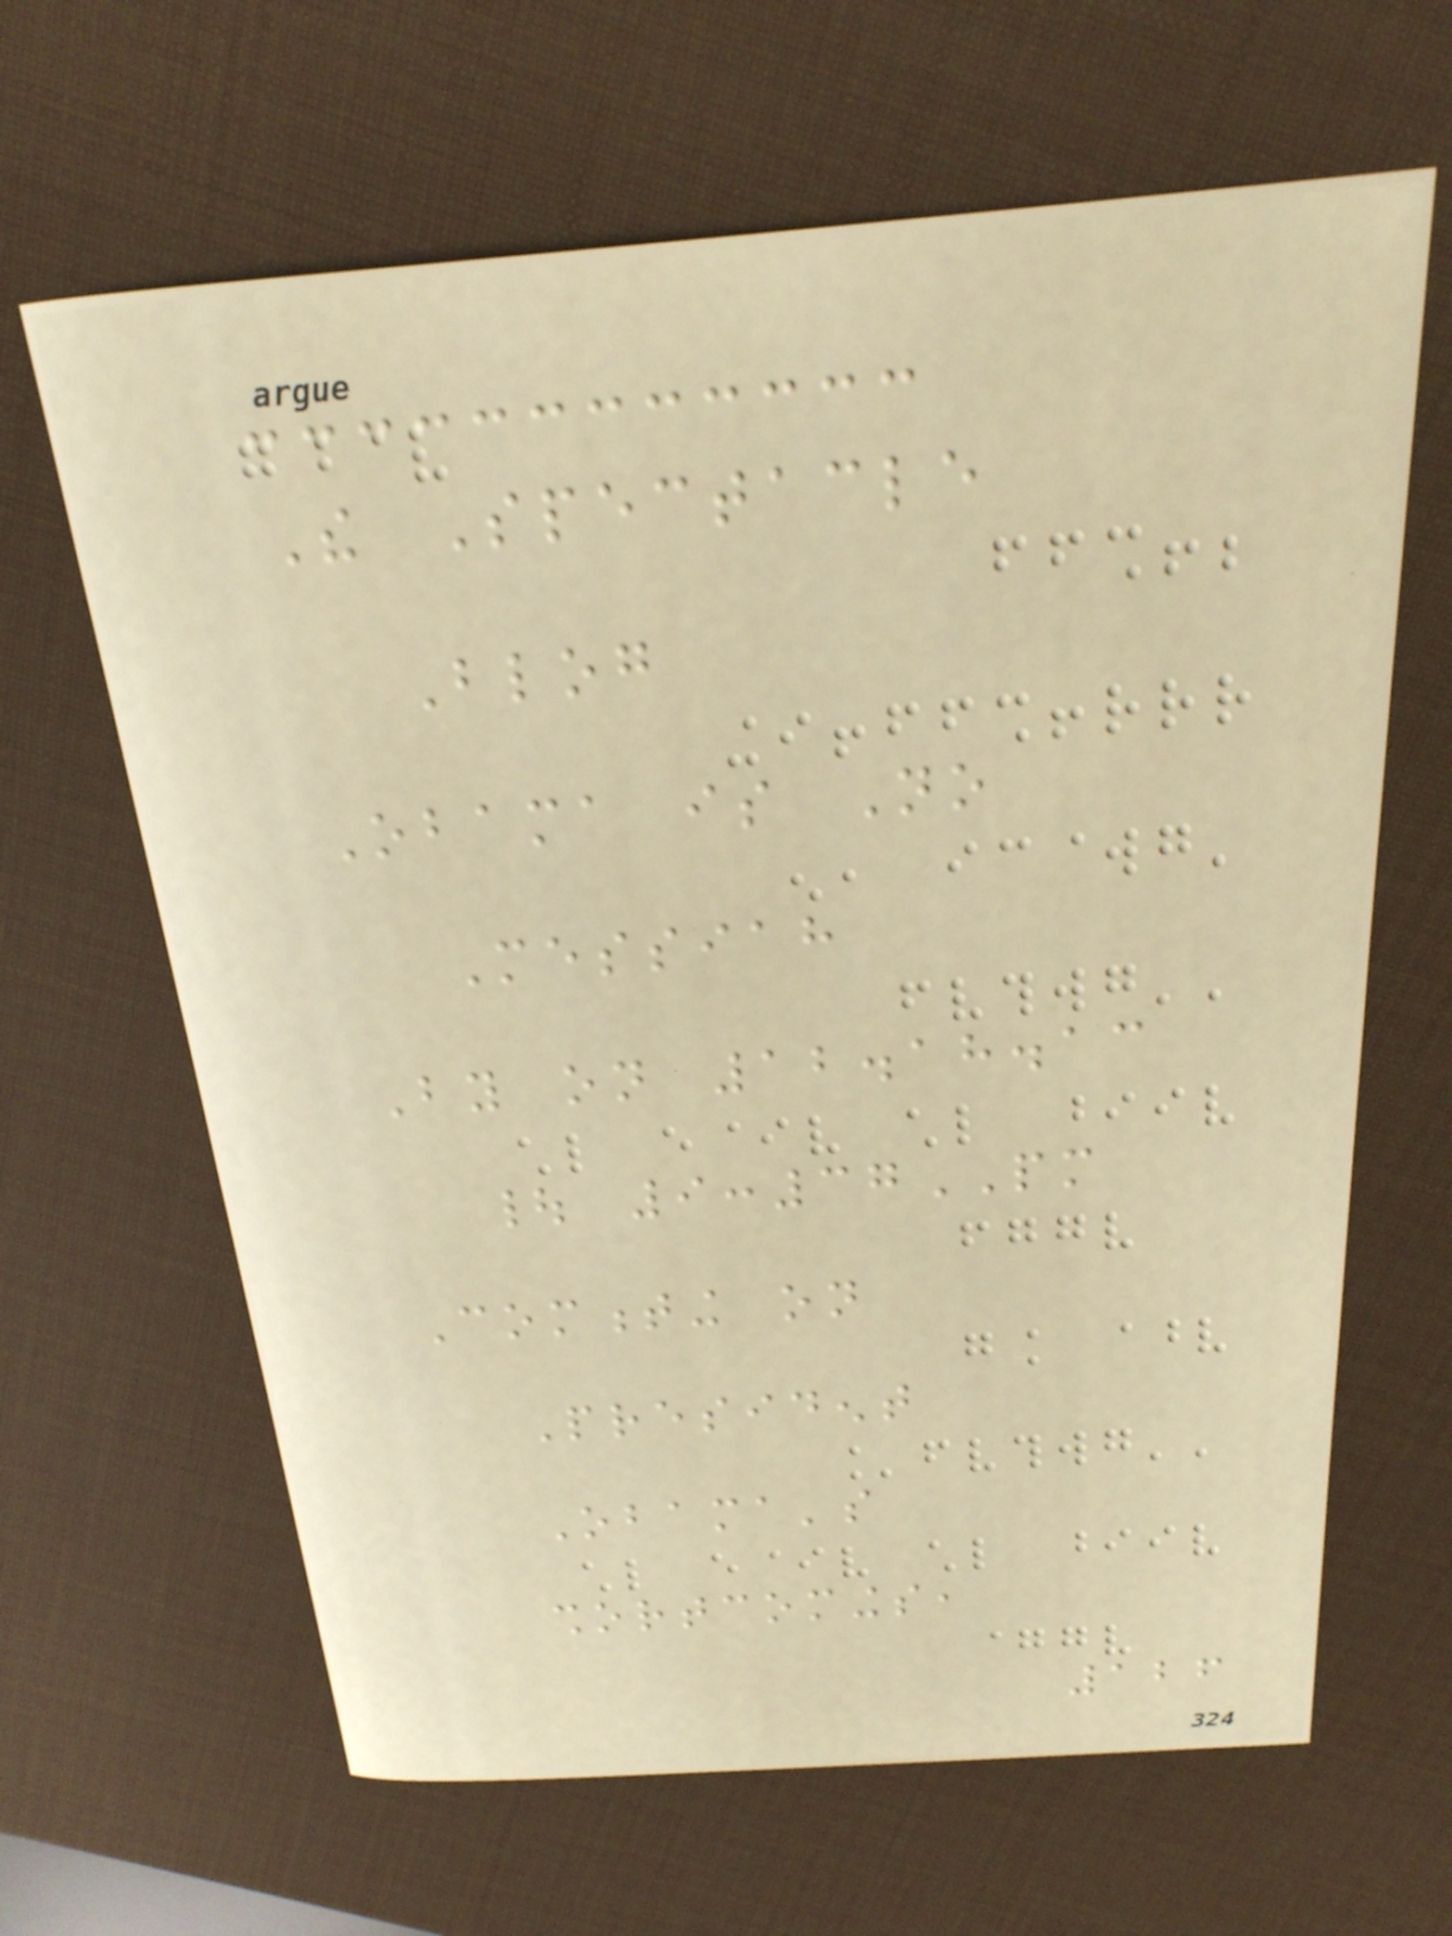The Spectacle
Blog
Obama is No
Messiah
By on 12.18.13
| 9:37PM
Commenting on
President
Obama's
shortcomings,
126
